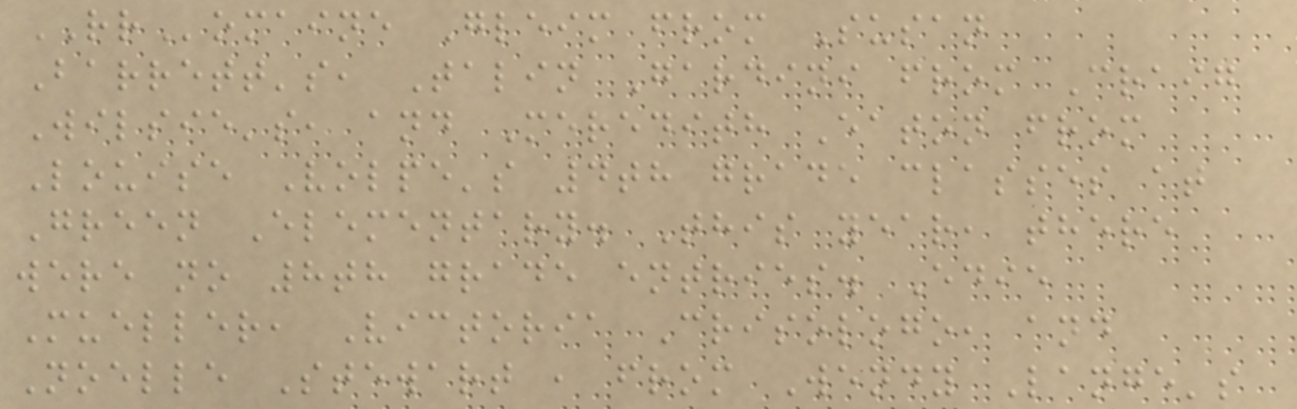RRomaine Gleim from Susan
Barrett's, Talin Gardini from Craig
Wilsie's, and Meredith Eaton from
Louise Volpe's 4th grade classes at
Green Elementary. This year, there
were no 8th grade entries. Edie
Mueller, Victoria Crisologo, and
Noelle Stewart , from Wendy Lange's
